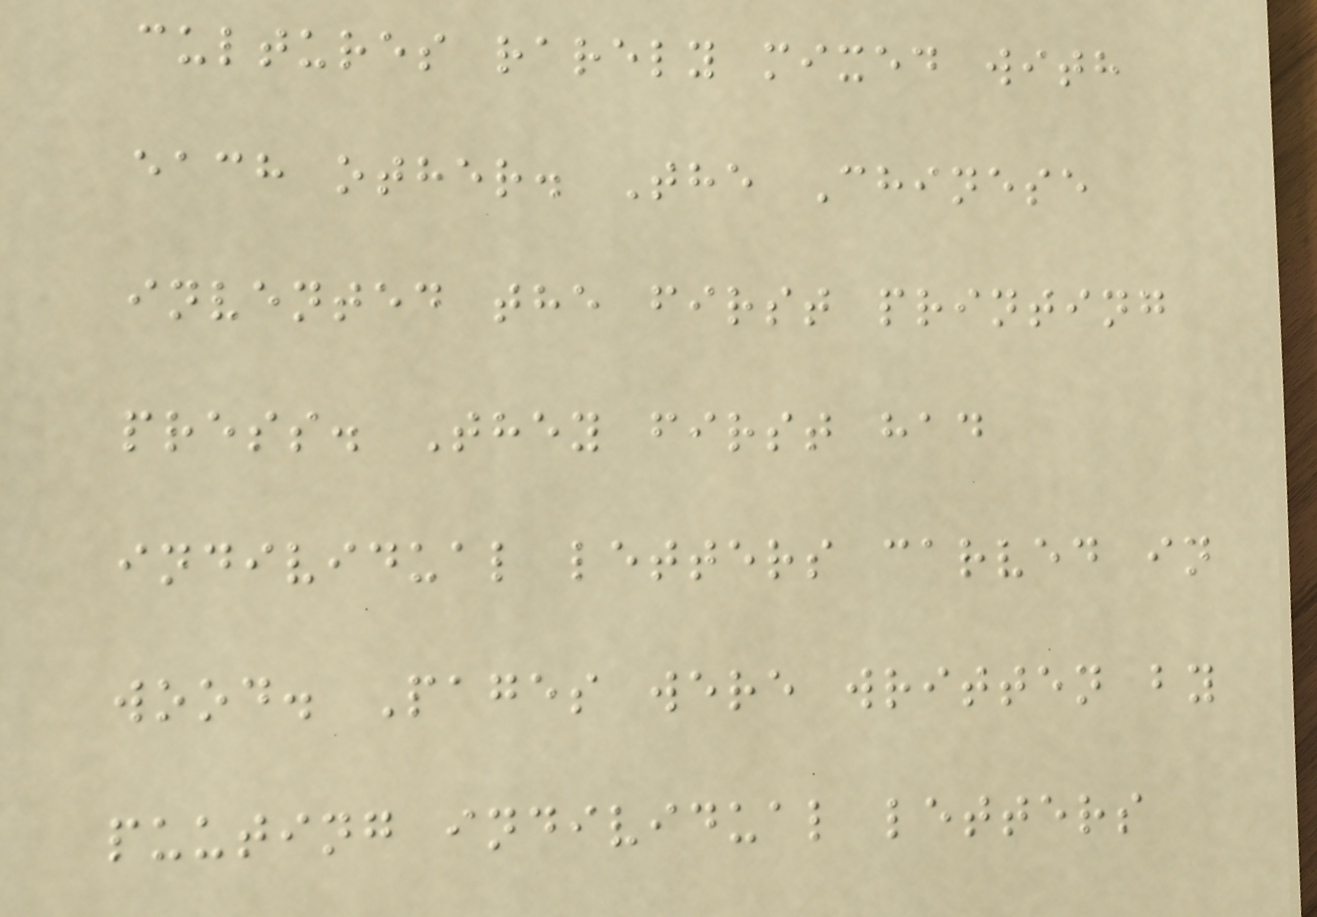cultures rarely mixed with
each other. The Chinese
invented the first printing
press. They first had
individual letters carved in
wood. Pages were written by
puuting individual letters
